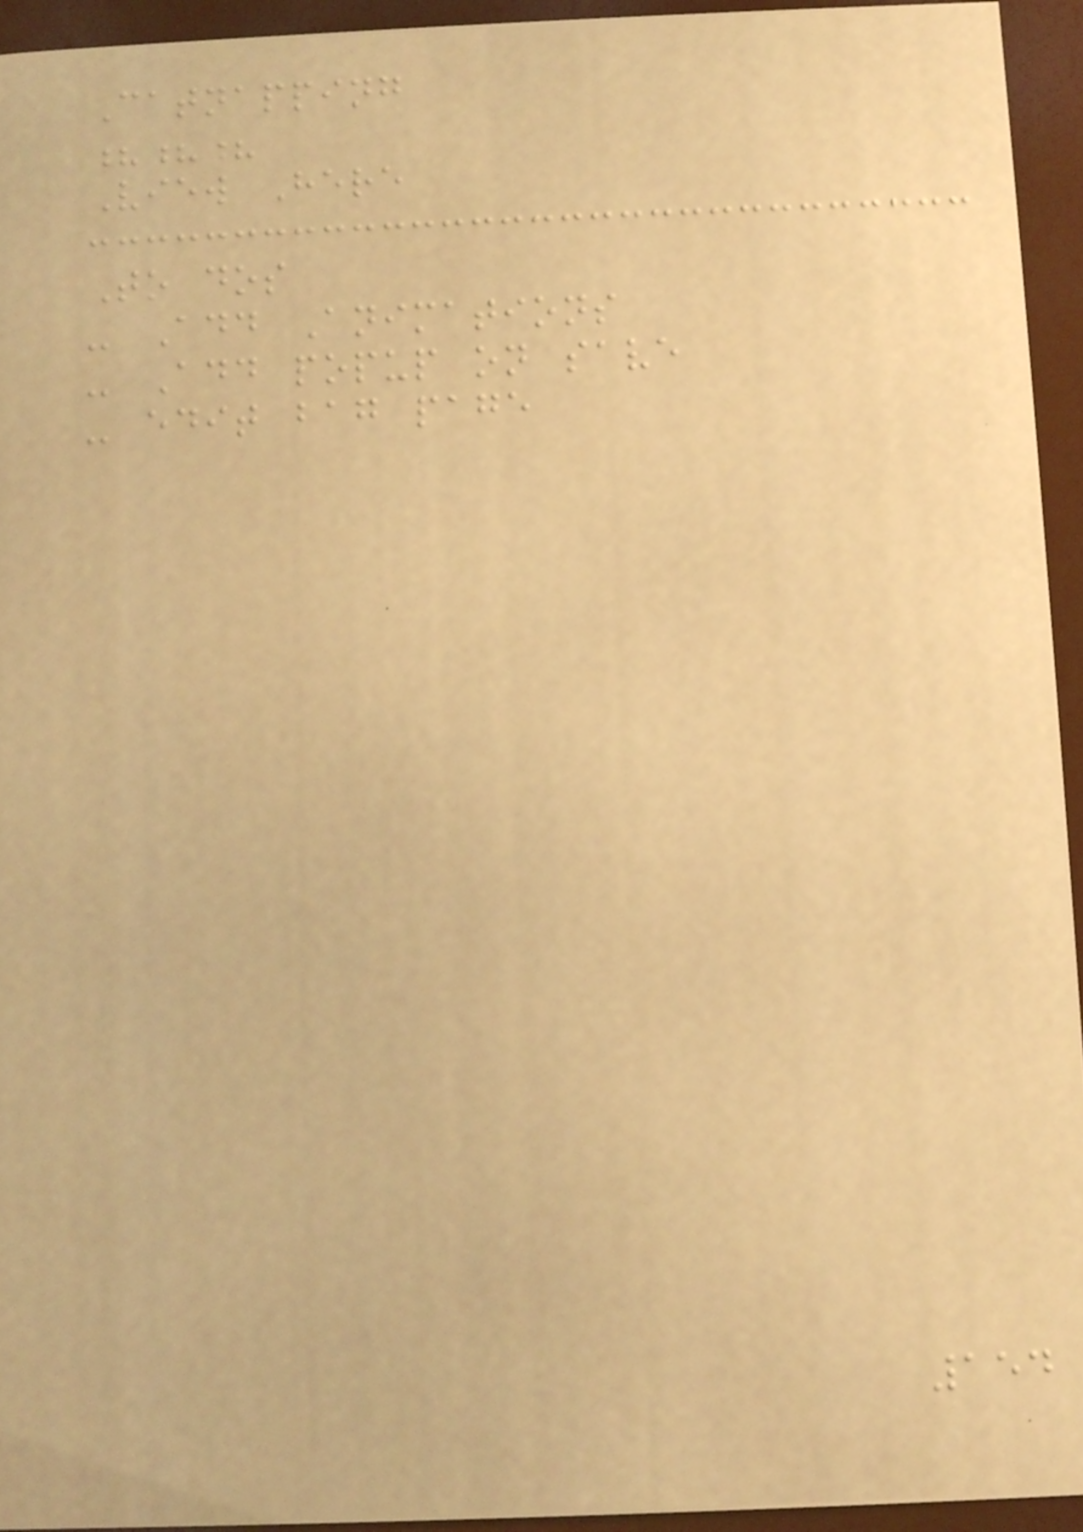Catnapping
???
View Here
To dos
- Add Animations
- Add popup on save
- edit bag page
154
